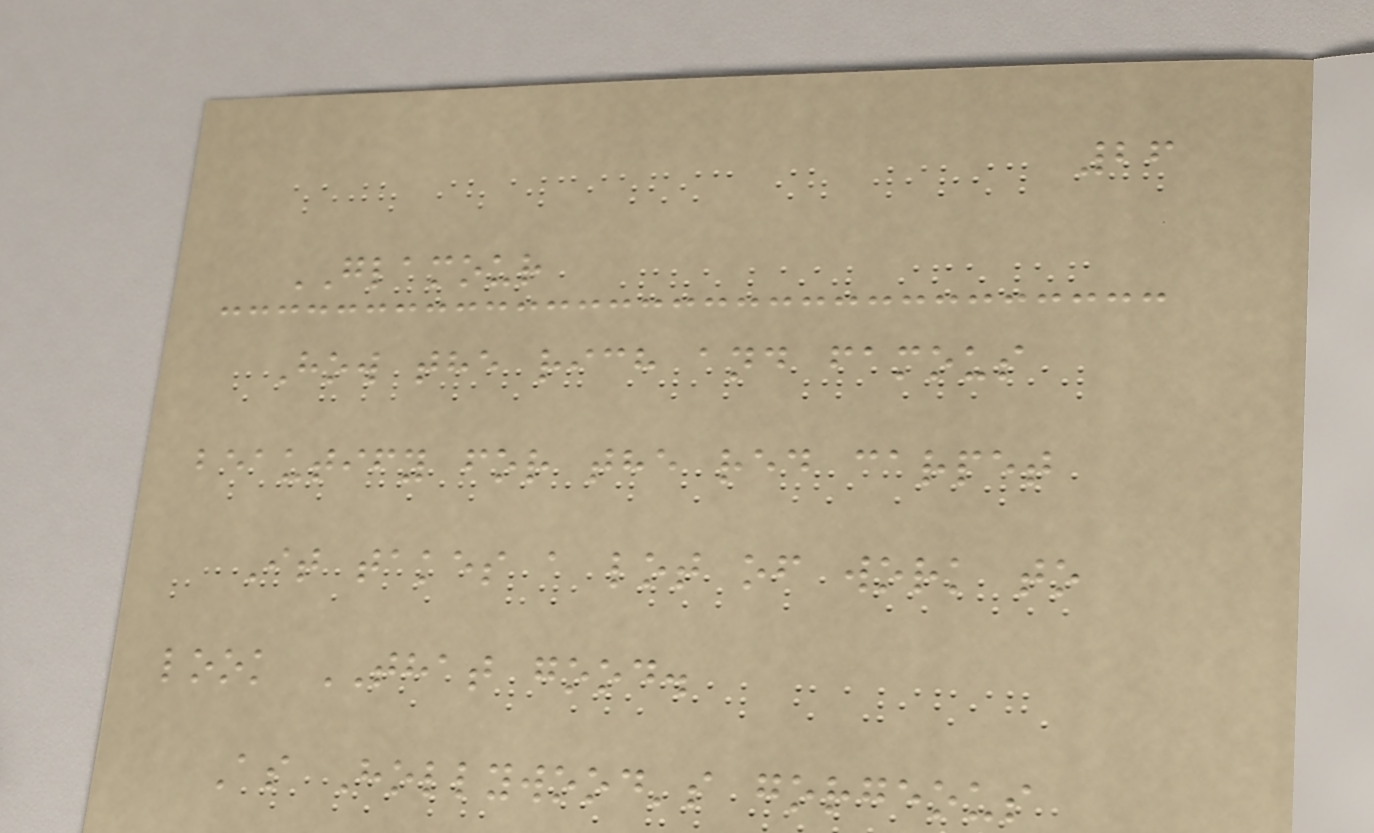26
GLAMOUR
How the rich and famous
beautify for the red carpet
It takes a lot of work to
look THAT good.
As Hollywood's gorgeous
